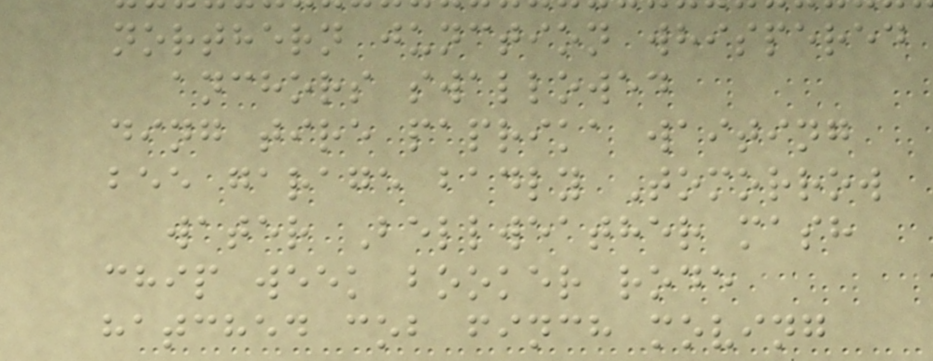northern junction whispered
anchors swallowed
ding tire paprika waiting
bee garage badly Tomorrow
water Bellweather mash
chip week booker rode
hatched cob finch moving
